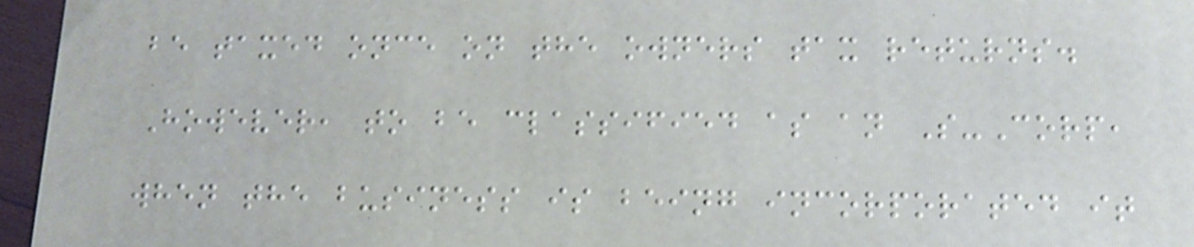be taxed once on the owners tax returns.
However, to be classified as an S-Corp,
when the business is being incorporated it
